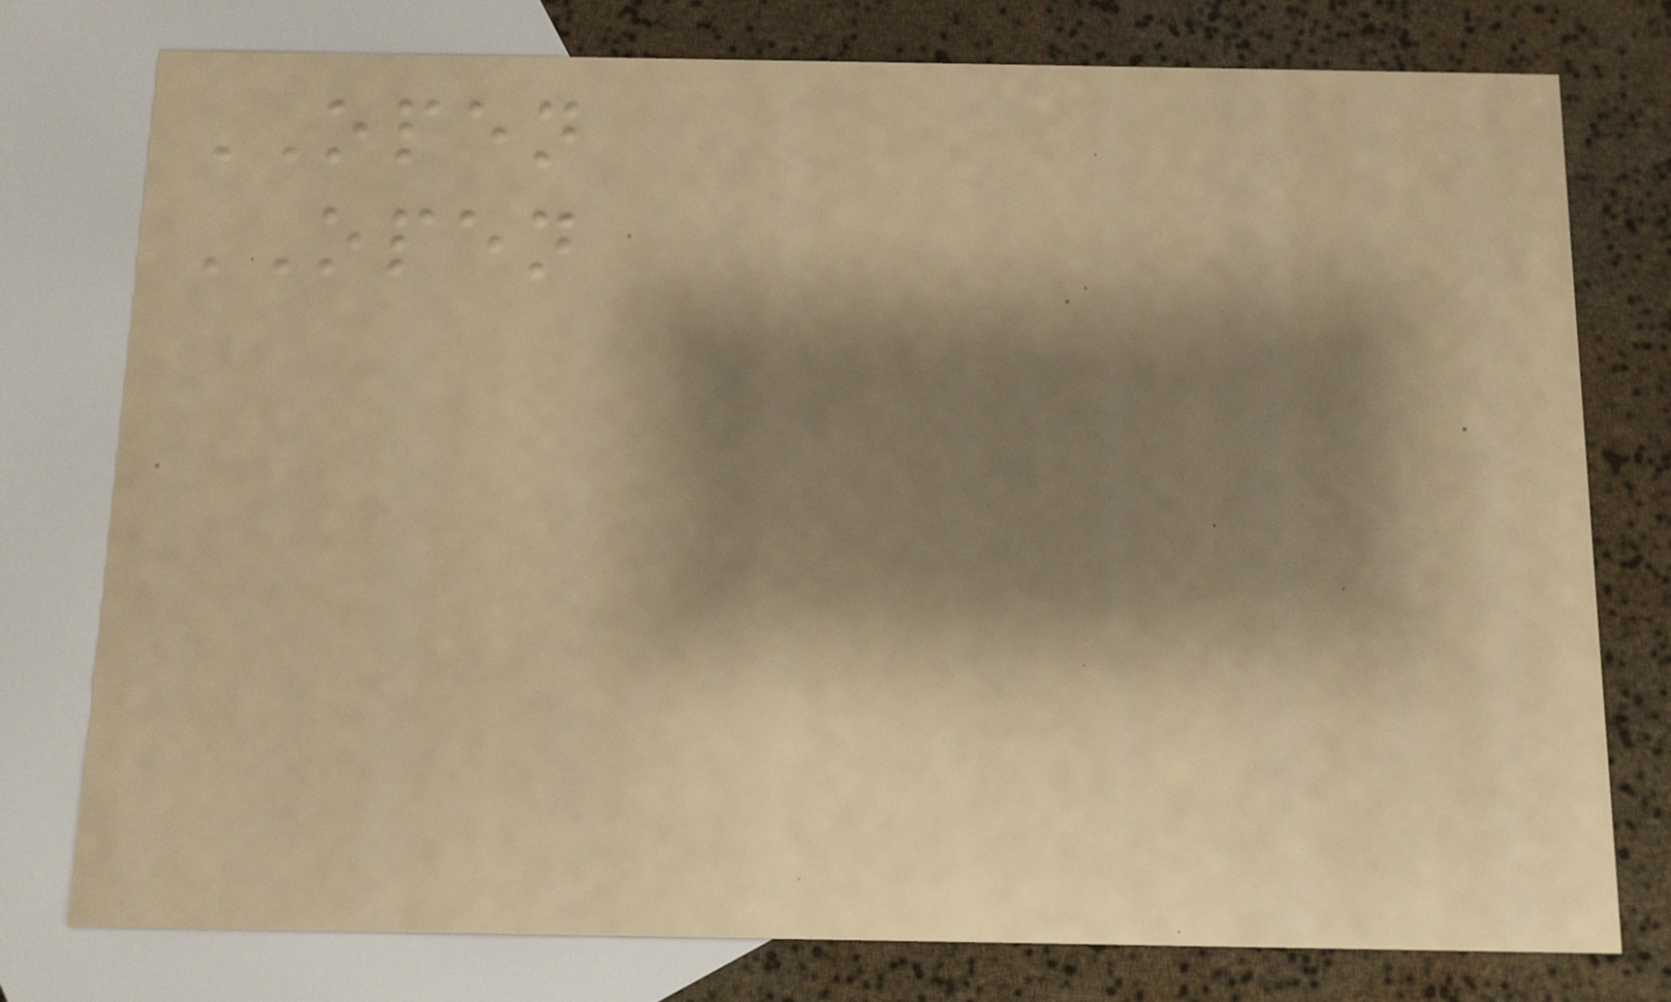OPEN
OPEN
